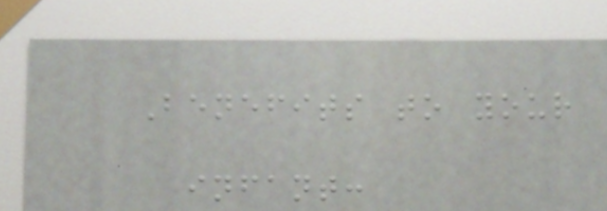Benefits to your
infant:
